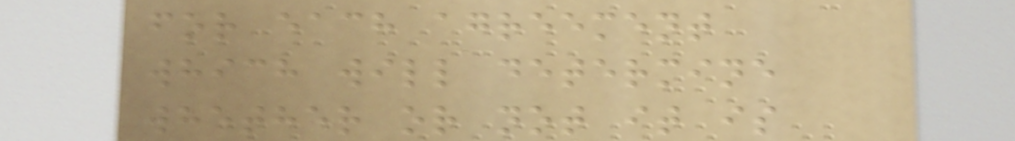for each agreement
which will determine
whether or not it is
